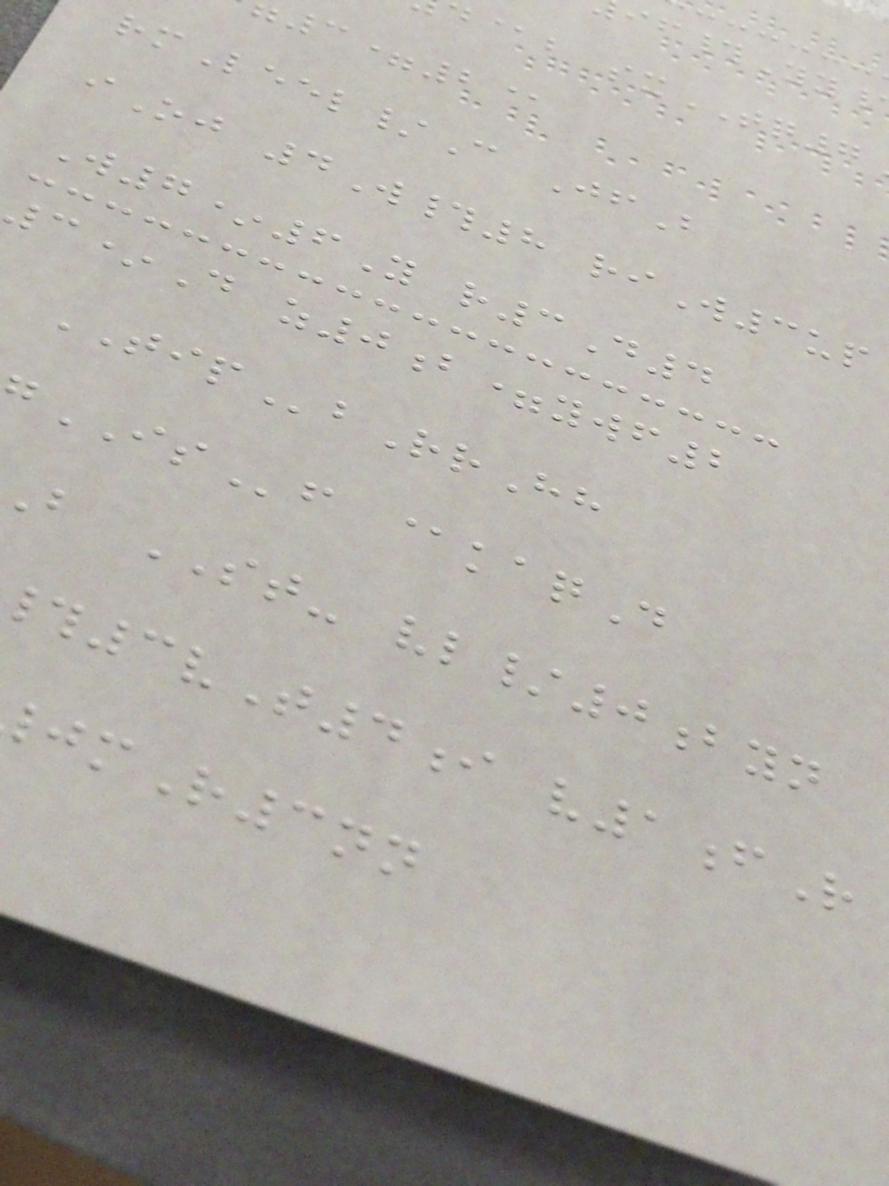@b sxTQ7
3=2@
rmLeel/C JfB
iOj 4W#8 riW3up
W7*6Y r3D4
3*D z0b=ywf2
TIPbRrHh
ISf @kaqD
b ST- vl/0byn
3vT4i v1fR
mR3nn
